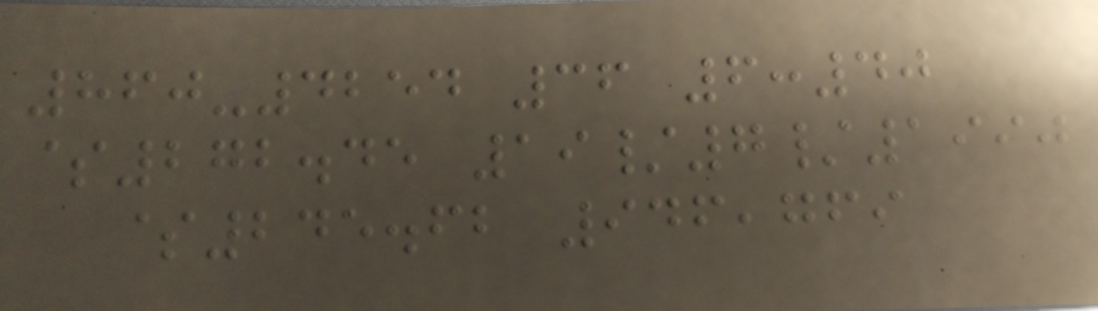860-4254 36 6:40
$272.45 19/7/1990
$245.62 946,769
